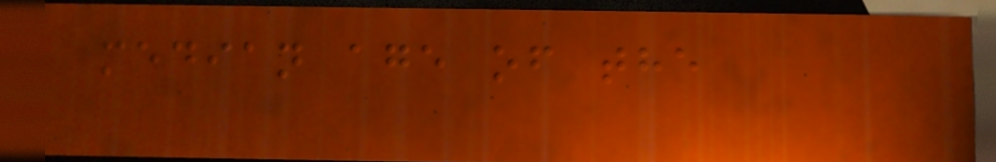median age of the
